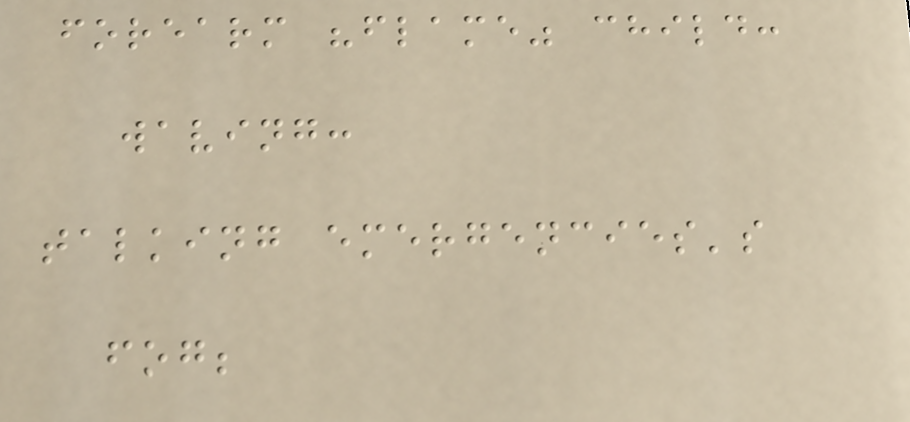forearm "flame" child:
waving:
talking emergencies's
fog;
